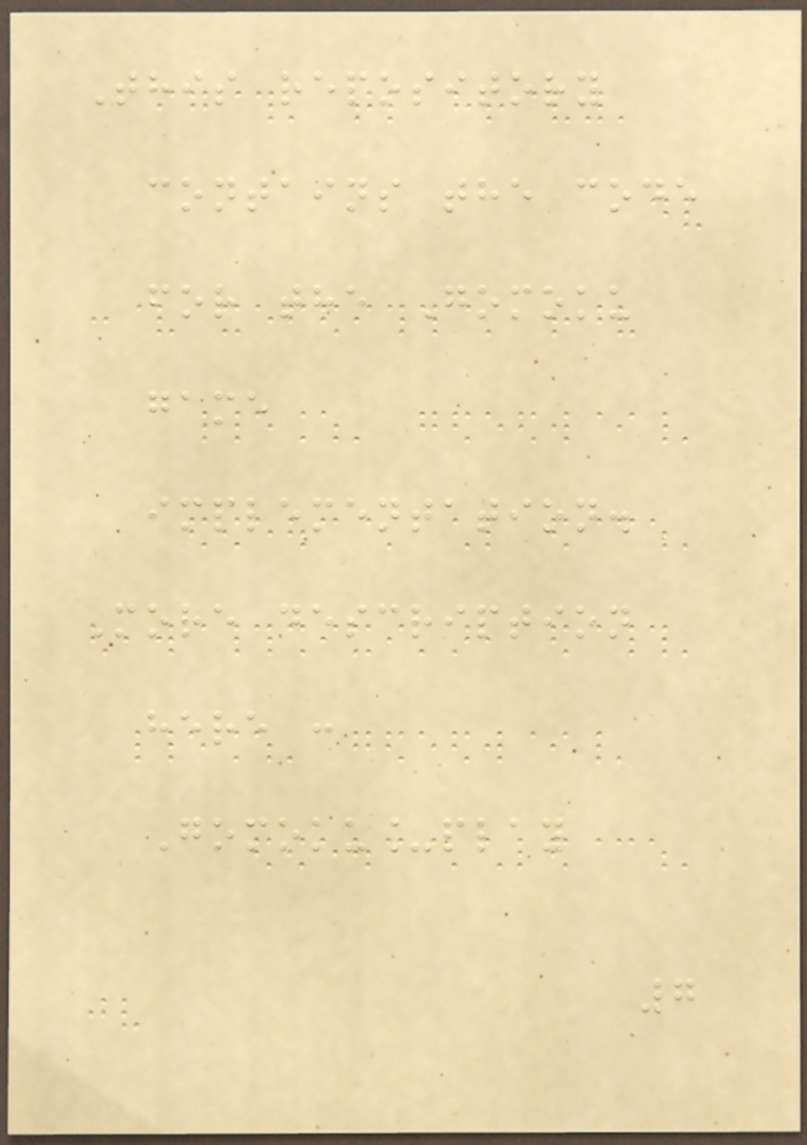This repository
contains the code
for the Gomoku
game
implementation.
More description
here :
Gomoku_play
7
